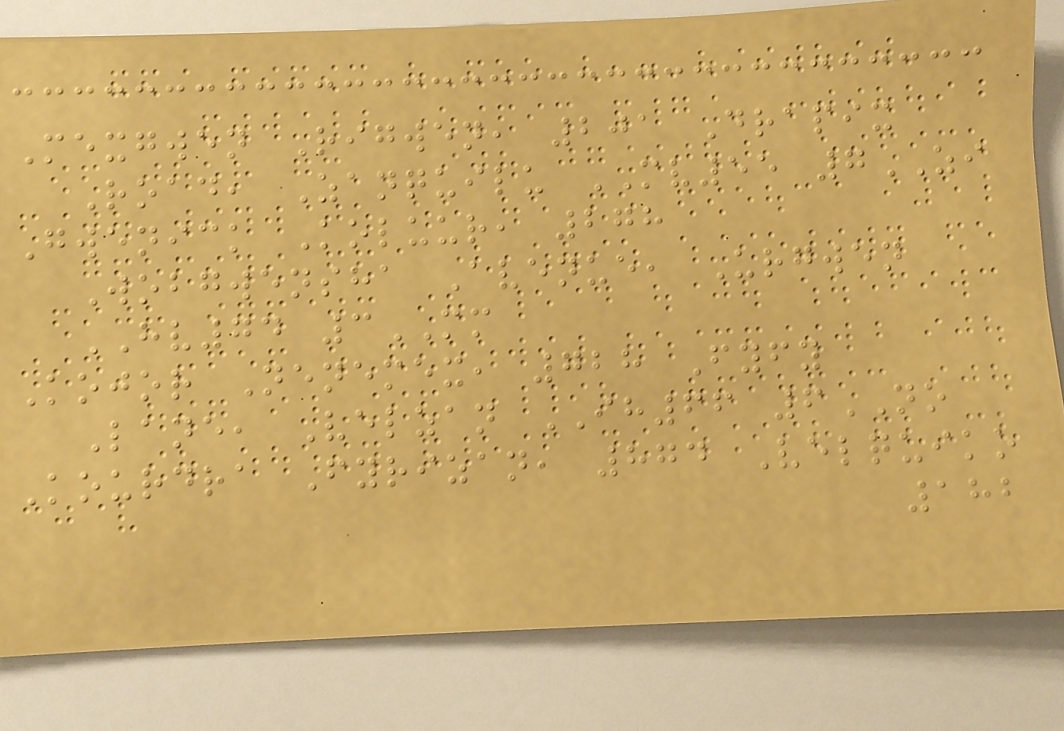Mexgwen Rigwen, 201 Drapix
Road, Zanquilu MV55 7ZI
Gwenick Koluur, 278
Wobgwensha Avenue, Urgwen
HV74 3MM
Kojor Nenemex, 728 Fyfy
Lane, Velzan IH66 6NO
Kourdra Fyrizan, 874 Velquiko
182
